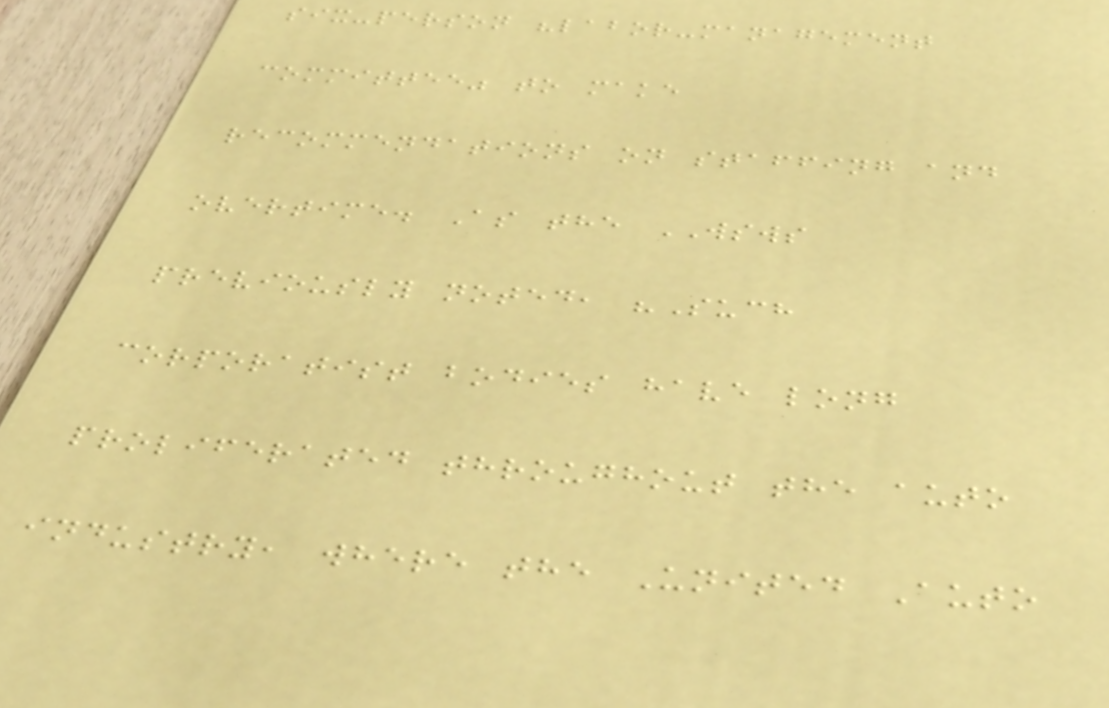six-person "labor-management
committee" to make
recommendations on staffing and
overtime. As the WSWS
previously noted, "Such
corporatist bodies have long
proliferated throughout the auto
industry, where the United Auto
